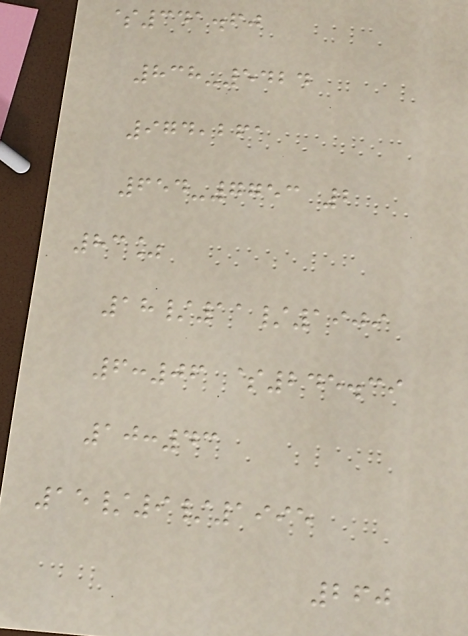$341.60
838-5424
974,261
654-7753 2
83%
18/11/1909
6:06 $245.39
10:43
15/9/1995
260
